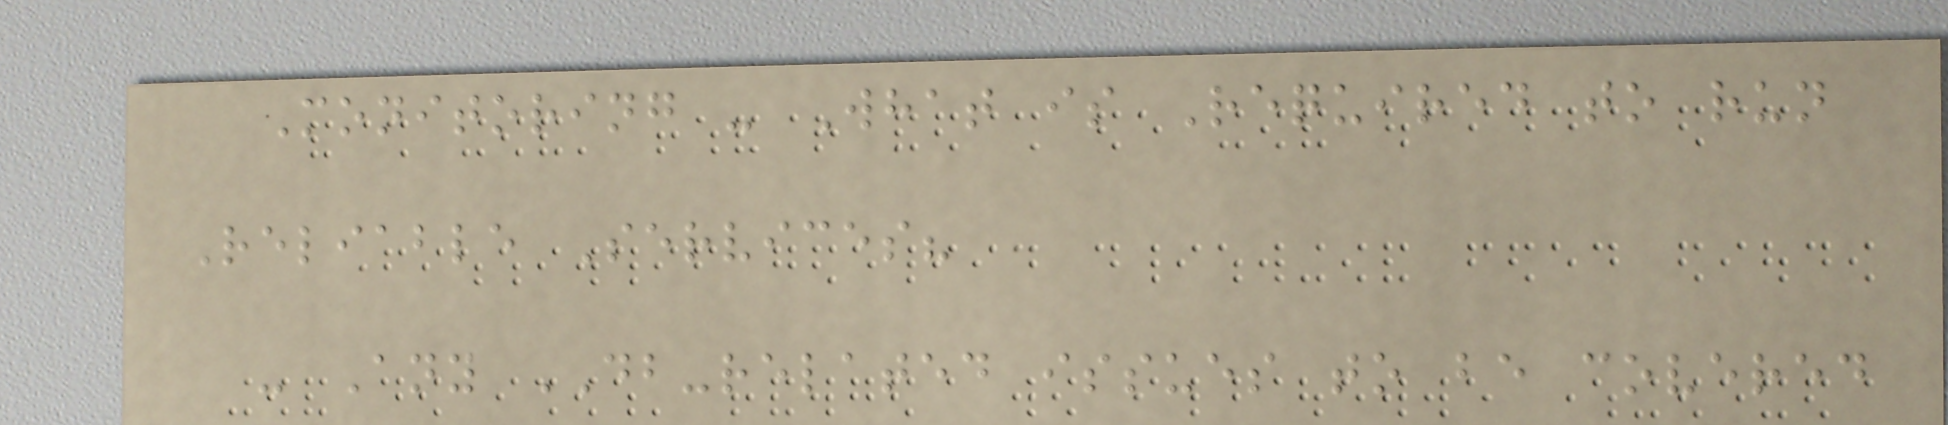Monitoring - What is Required to run
Reliable Services?
- Any DB-related issues to be covered
